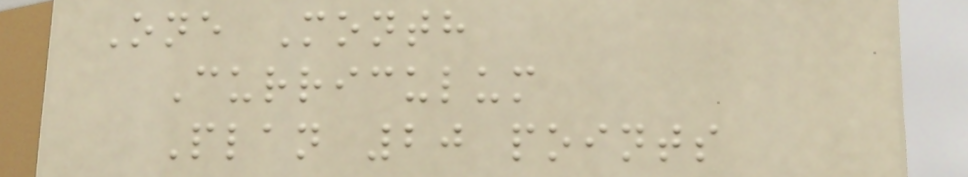One Month
Curriculum
Plan 20 points
